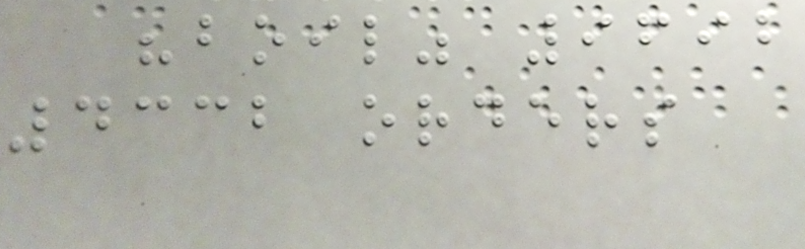"boil" 9692
4332 orders
